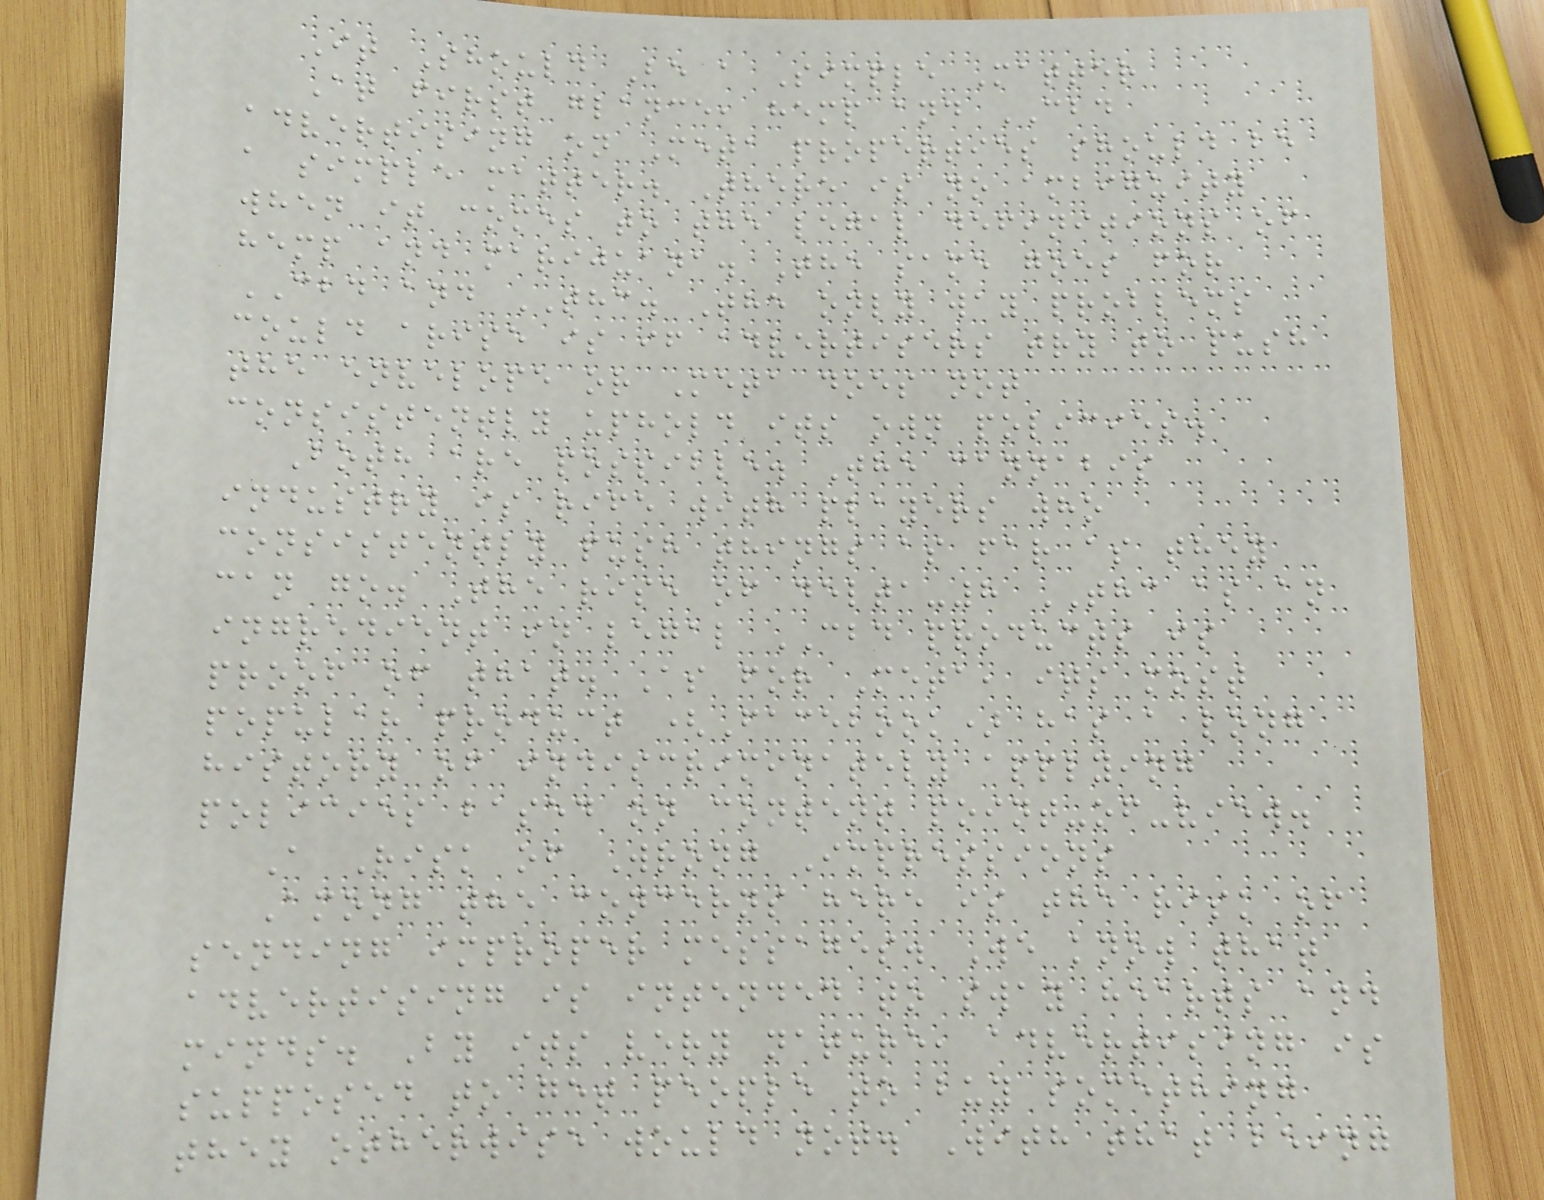It Should Be a Simple Matter
At first glance, hemp and CBD
advertising on Meta properties should be
a simple matter. There is no ambiguity
when it comes to the legal definitions of
hemp and marijuana. The same goes for
CBD and THC. The only way problems
could arise is if advertisers try to push
the envelope or Meta does not
consistently uphold its own policies.
Both are possible. The cannabis
industry is rife with players who
consistently push things as far as they
can go. The rise of delta-8 THC as an
ingredient in legal CBD products is
proof of that. As for Meta, its most
popular product (Facebook) has a long
history of indiscriminately applying
policies based on content point-of-view.
A Risk of Wrong Impressions
Among the concerns here is the risk of
sending improper messages. We know that
advertising is intended to sway hearts and
minds. By its very nature, advertising is
supposed to get people to buy something
they otherwise would not. With that being
